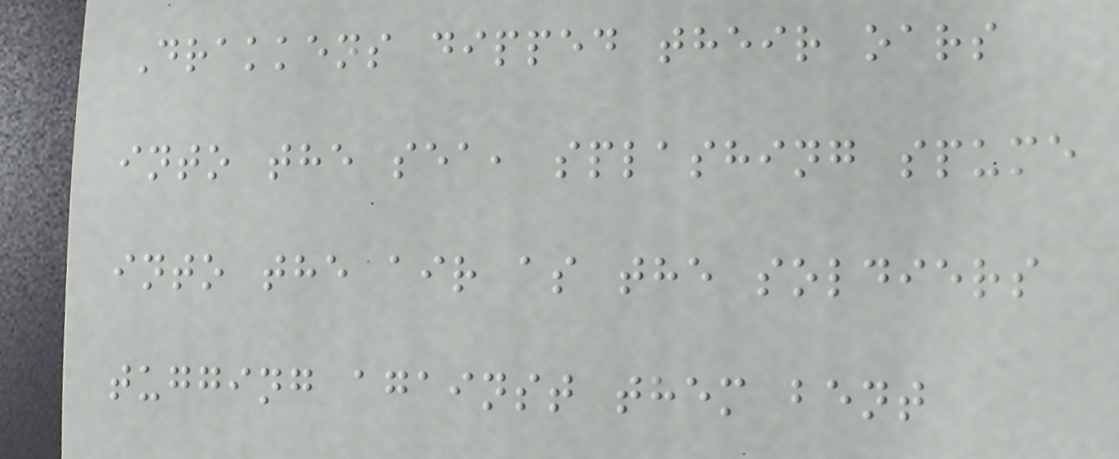Drakkens dipped their oars
into the sea, splashing spume
into the air as the soldiers
tugging against them bent
